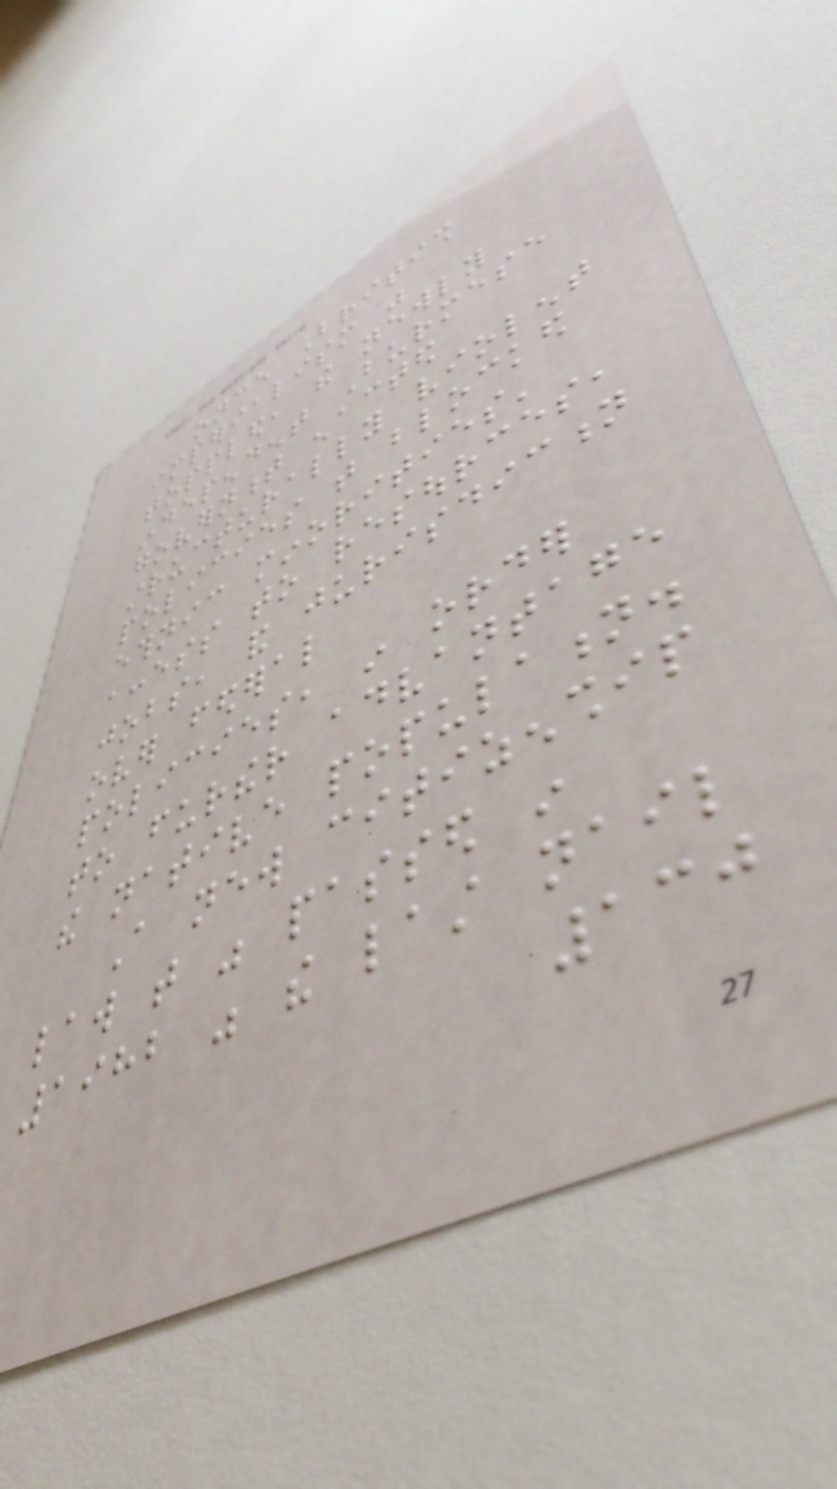once British
imperialism was
toppled, the newly
independent Burmese
government enacted
structurally violent
policies that blocked
ethnic minorities'
access to resources,
jobs, and jurisdiction
over federal
policies, in order
to further advantage
the native population.
A new citizenship
law that was passed in
1982 was the last nail
130
